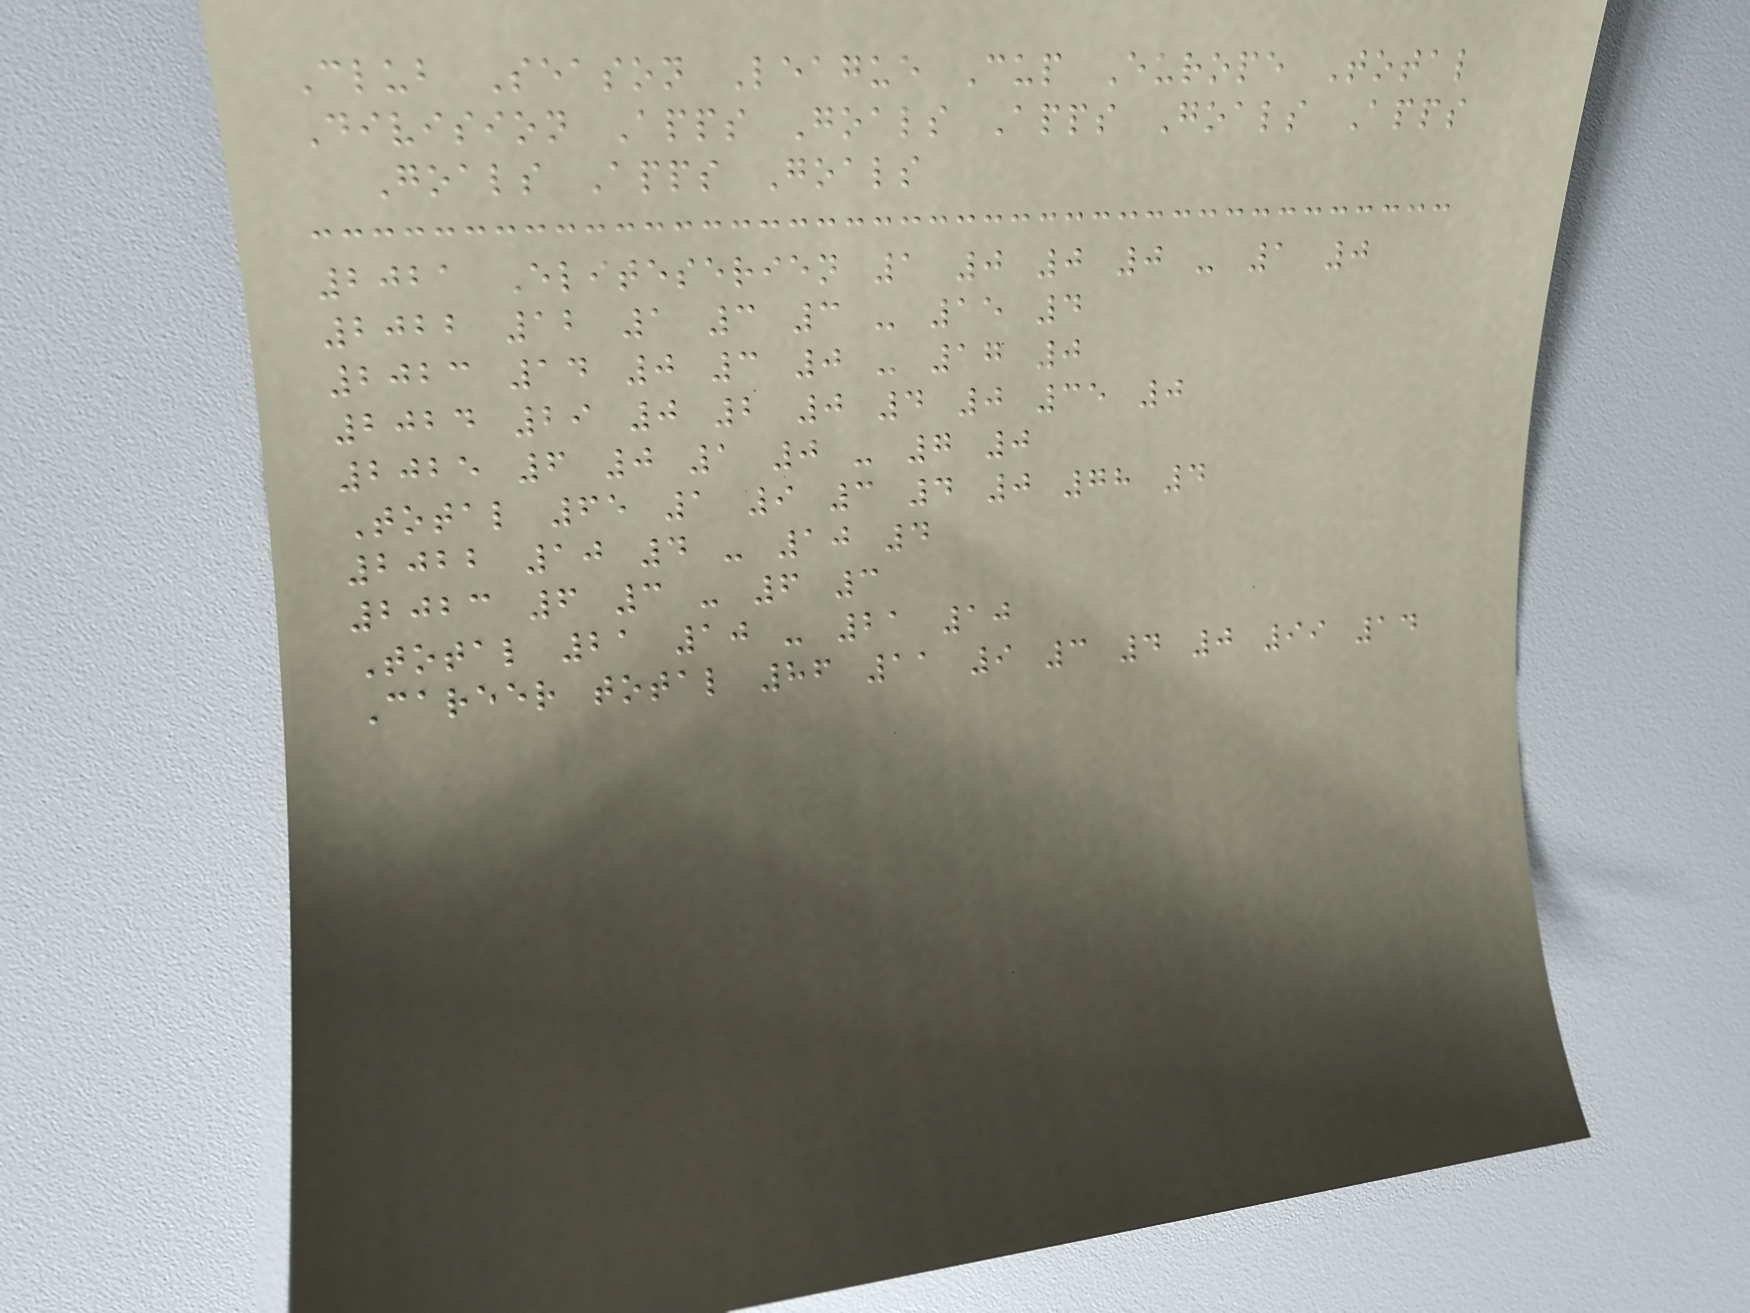Club Season League Cup Europe Total
Division Apps Goals Apps Goals Apps
Goals Apps Goals
2021 Eliteserien 1 0 0 0 - 1 0
2022 12 1 3 3 - 15 4
2023 14 0 3 0 - 17 0
2024 29 0 2 0 4 0 35 0
2025 6 0 1 0 - 7 0
Total 65 1 9 3 4 0 78 4
2022 10 4 - 10 4
2023 6 3 - 6 3
Total 21 10 - 21 10
Career total 86 11 9 3 4 0 99 14
